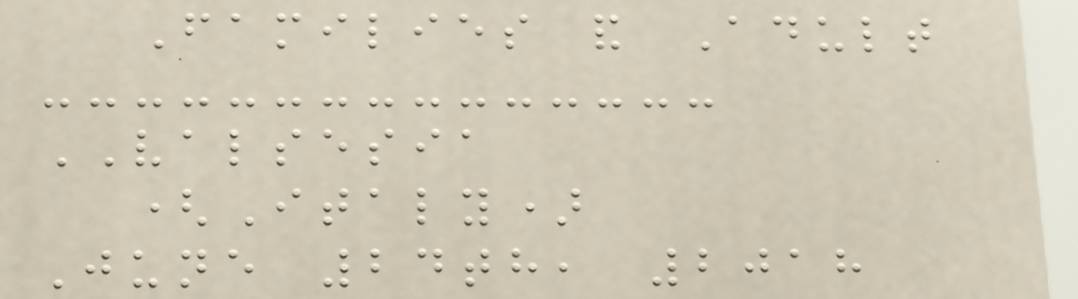Families and Adult
VALSESIA
(Italy)
June 24th, 2018
